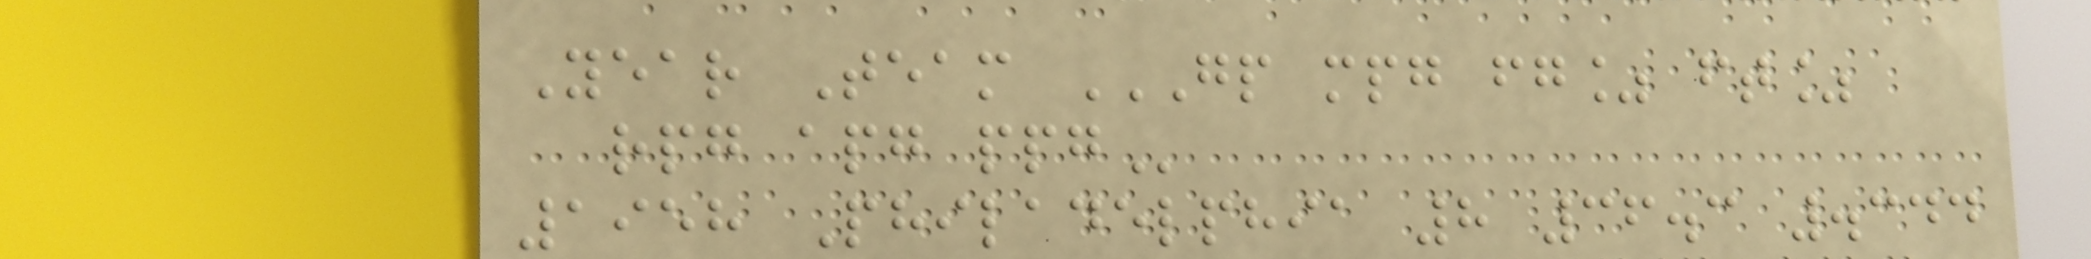Year Team GP MPG FG% FT%
RPG APG PPG
1958 Philadelphia 8 36.3 .344
